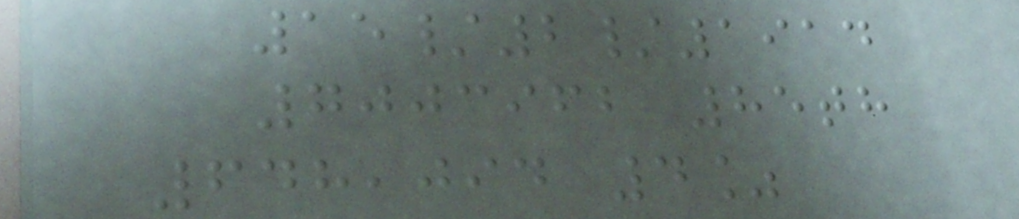15/2/1914
7003962 85th
648,094 4%
